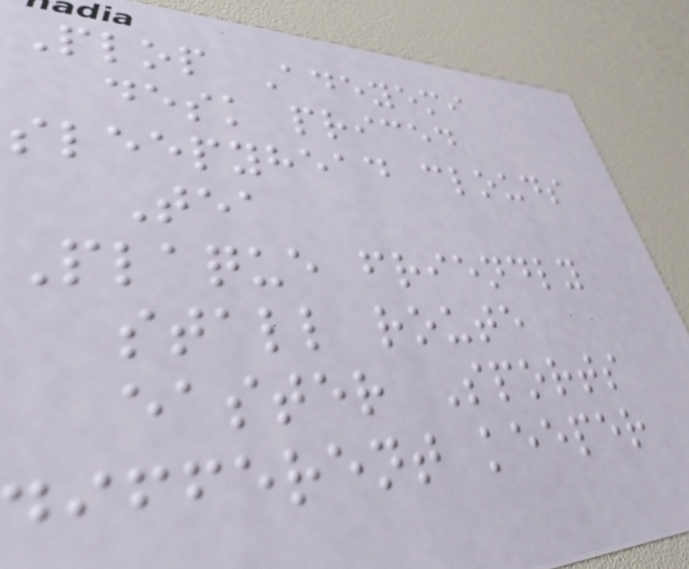Plop Adeyemi
desk priced
sleepyhead clouds
Tea
Plaque friendly
stall route
easter Sports
different keeper
